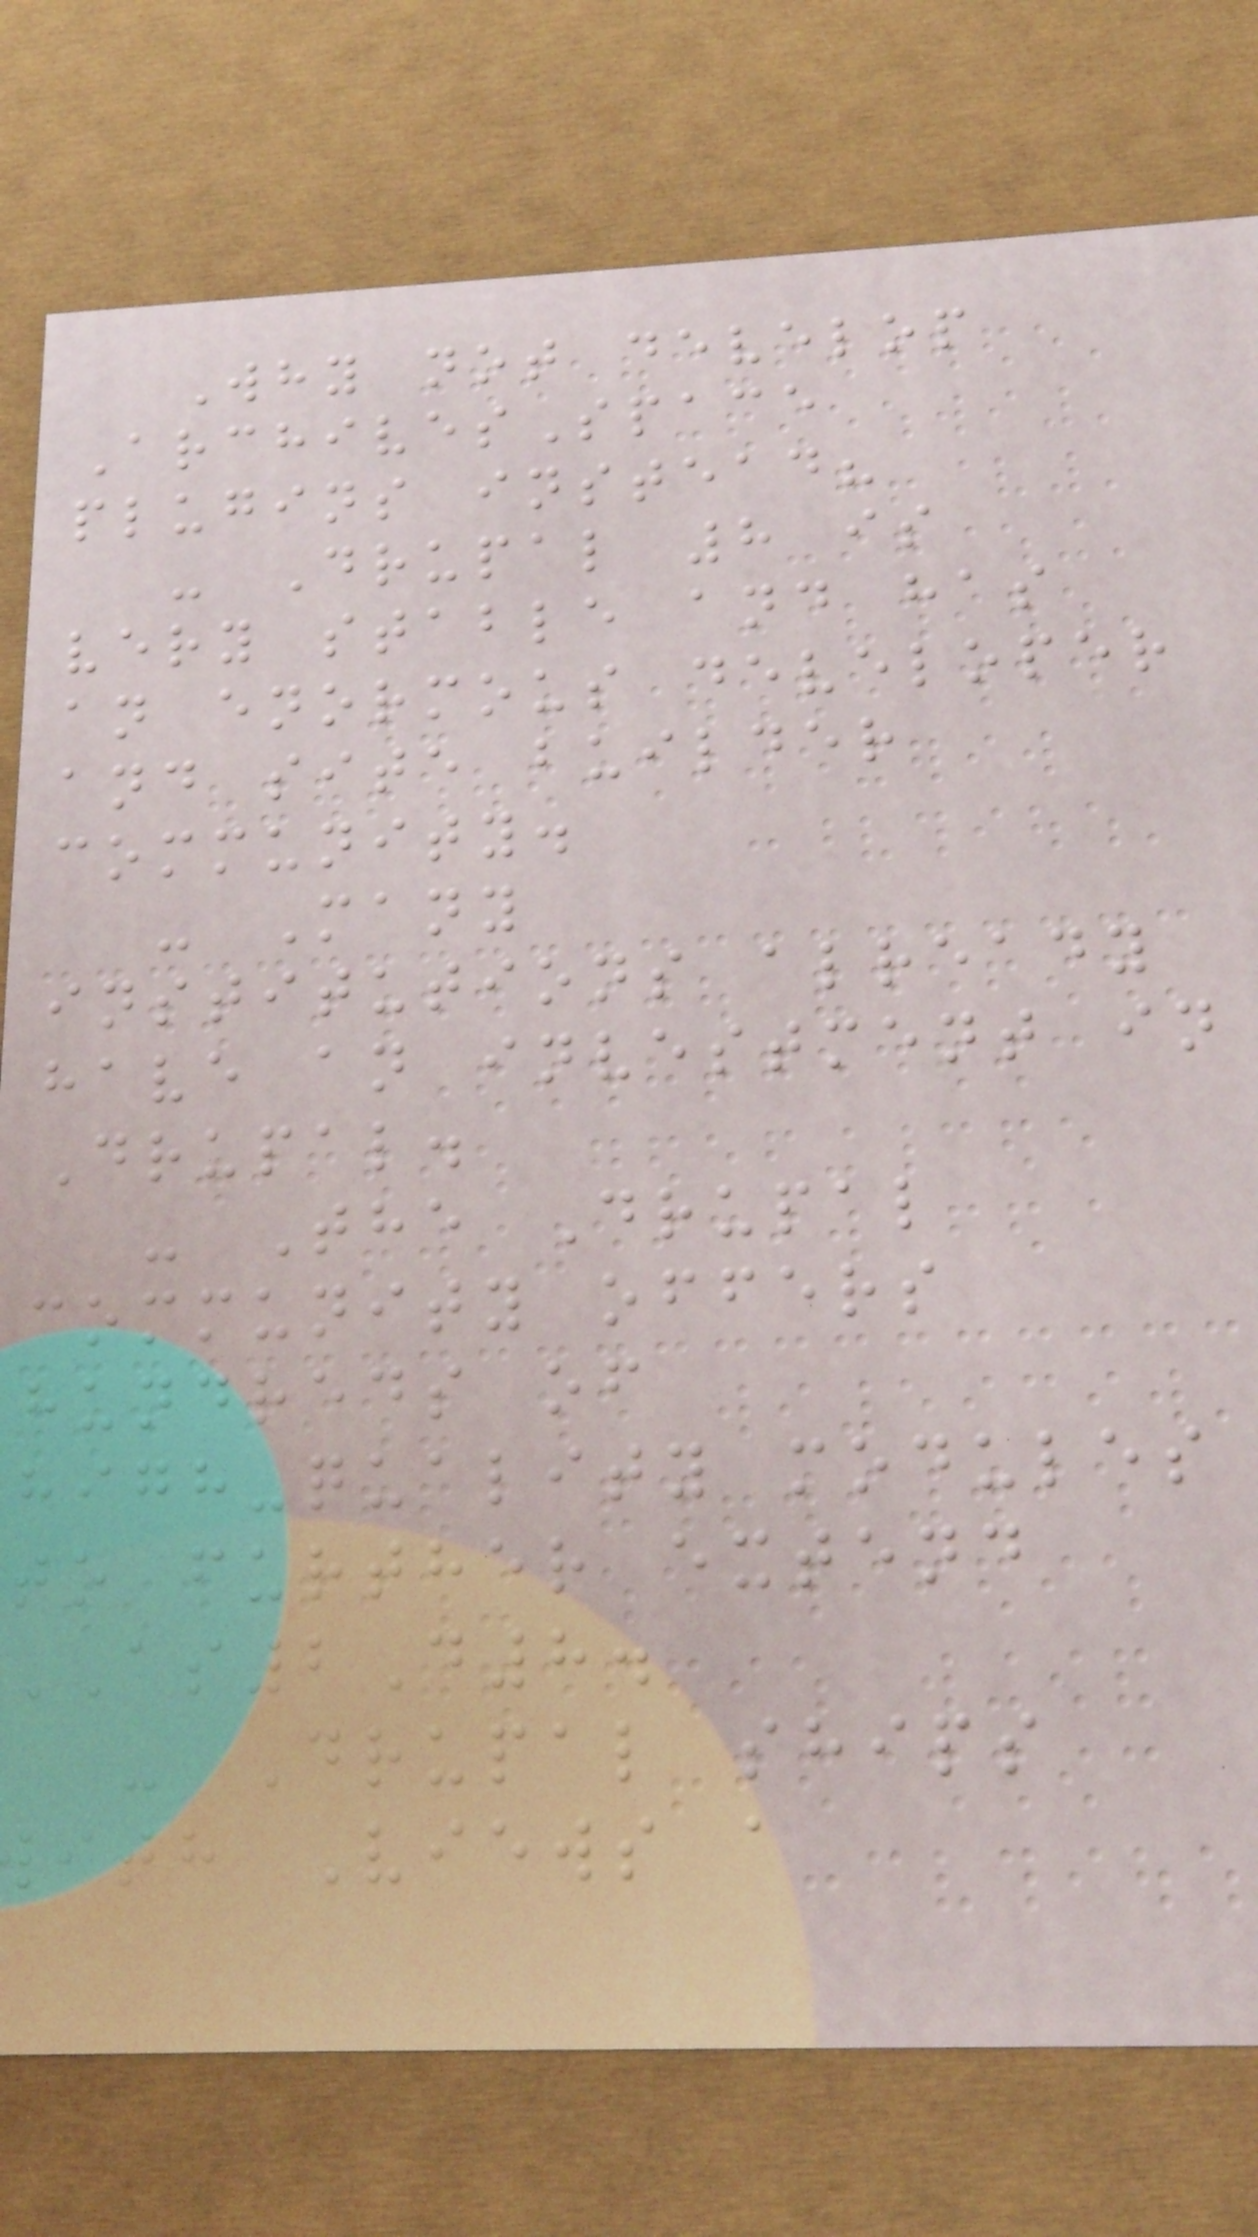Why not develop
ArchivesSpace
plugins instead?
- Drupal 8 is
very stable and has
an enormous developer
and site builder
community.
- Many
institutions already
have an investment in
Drupal.
- The Drupal
community offers
hundreds of
high-quality modules
to further extend
AS2D8.
- Drupal ships
ith Views a
